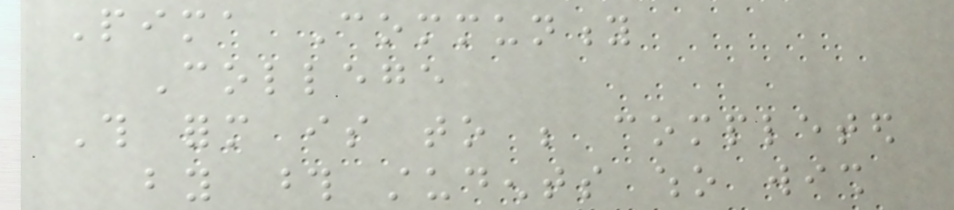Pima Community
College
This form is to be completed
by those students who wish
